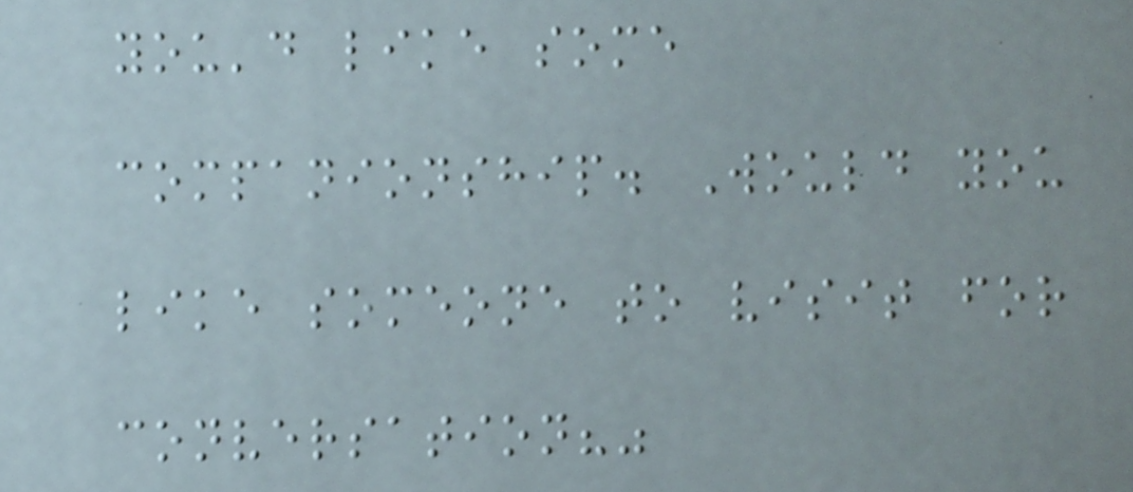you'd like some
companionship. Would you
like someone to visit for
conversation?"
